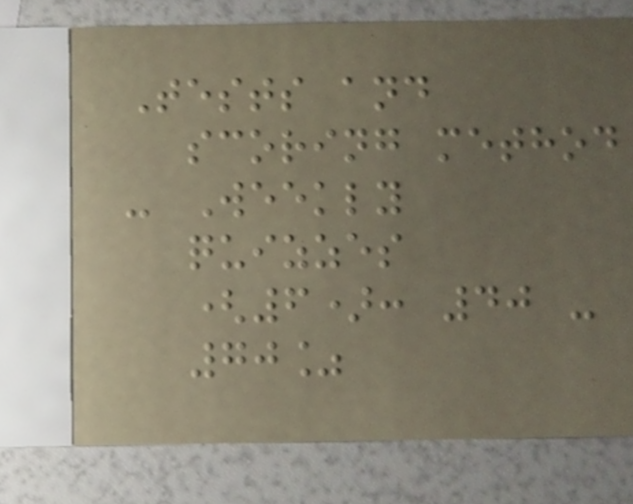Tests and
scoring method
- Weekly
quizzes
(6): 40 -
70%
